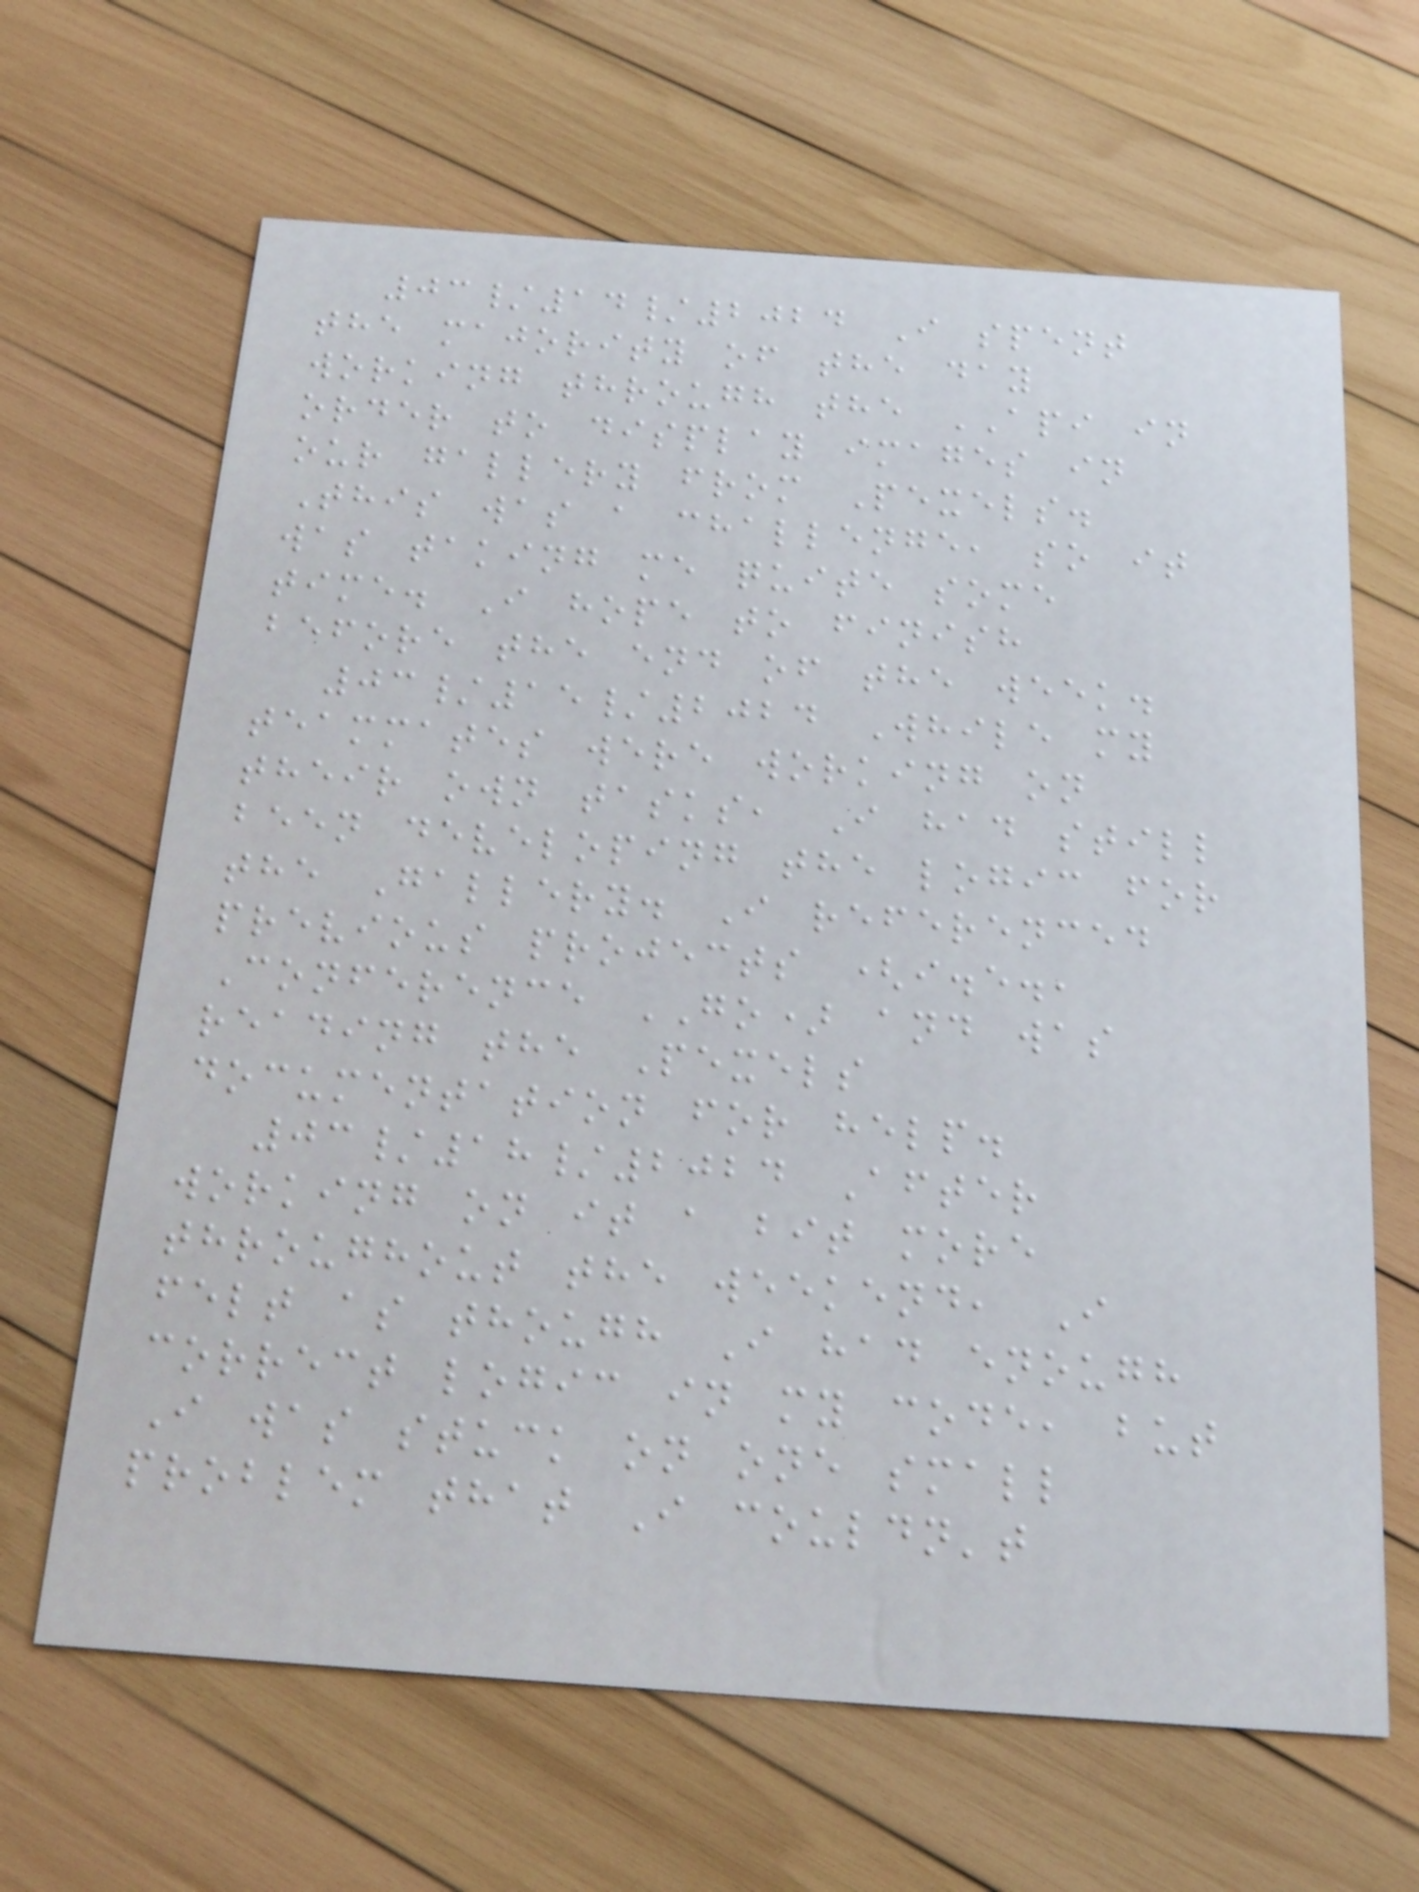03/14/2024 I spent
the majority of the day
working through the API in
order to display images in
our gallery from Pexels.
This was a challenge, so it
was taking me quite some
time. I hope to finish
before the end of the week.
03/15/2024 While my
teammates were working on
their own tasks, I had still
been developing the logic for
the Gallery. I referenced
previous projects (i.e.,
Conference GO) and was
reading the Pexels
documentation for help.
03/18/2024 After
working on it a bit more
throughout the weekend, I
felt as though I had enough
correct logic in my code, but
I was stuck on one small
problem that I couldn't
